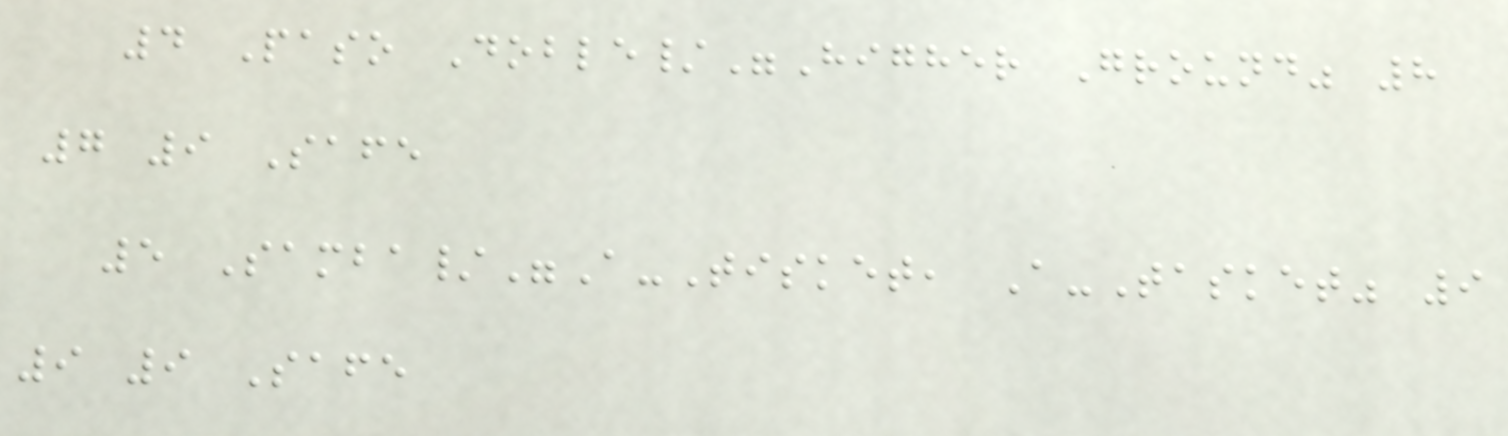4 Paso Doble/"Higher Ground" 8
7 9 Safe
5 Samba/"A-Tisket, A-Tasket" 9
9 9 Safe
